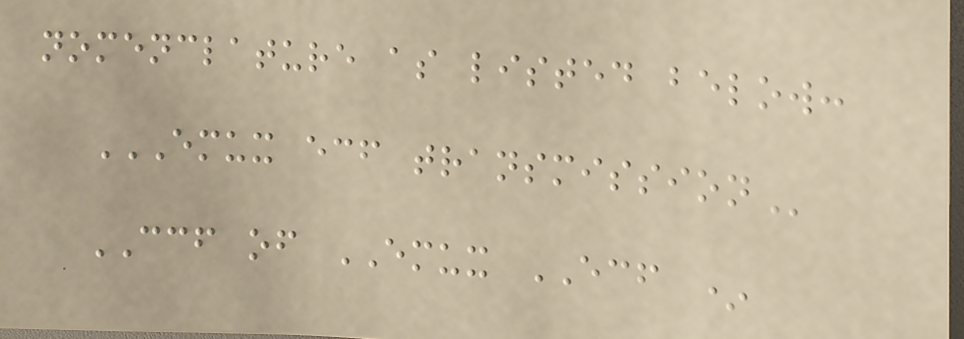nomenclature as listed below:
EMUX ECF TRANSMISSION
CCF of EMUX ECF *
